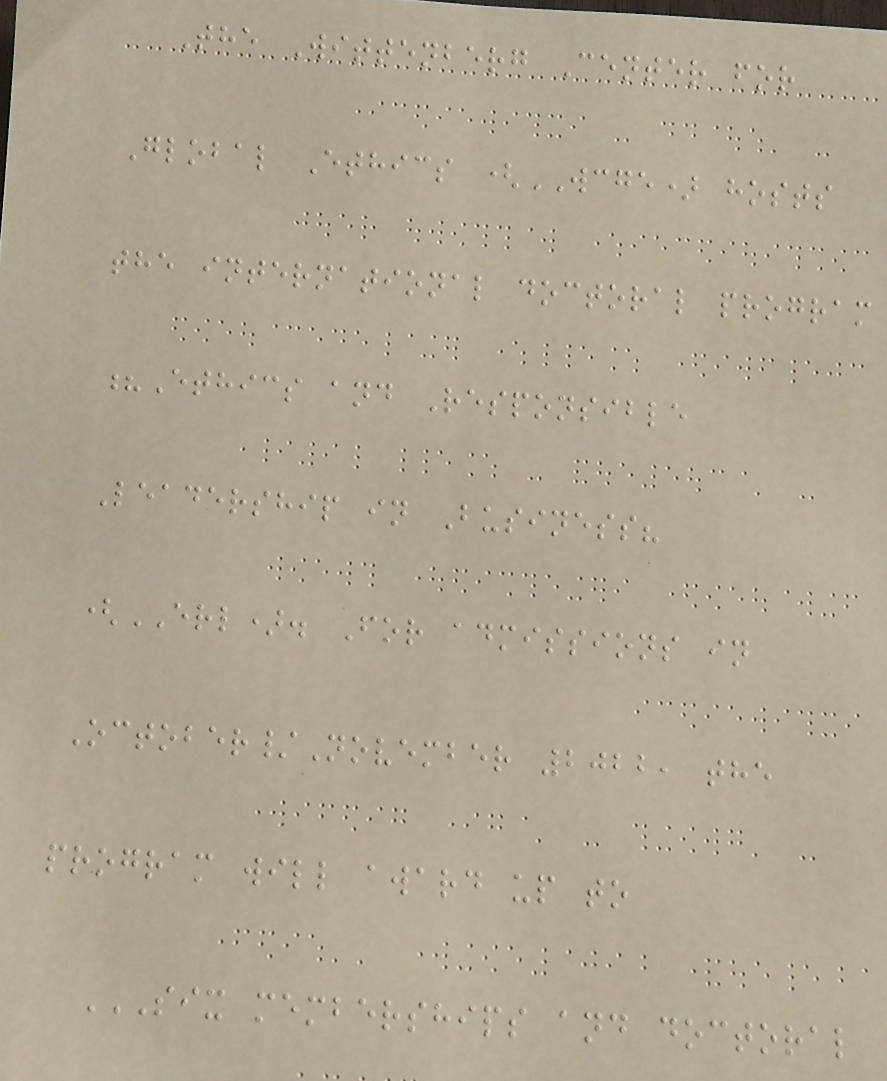The Wittenberg Center for
Global Ethics (WCGE) hosts
the international doctoral program
?Ethics and Responsible
Leadership in Business?
(ERL). For admissions in
October/November 2022, the
program will award up to
SIX MEMBERSHIPS AND DOCTORAL
